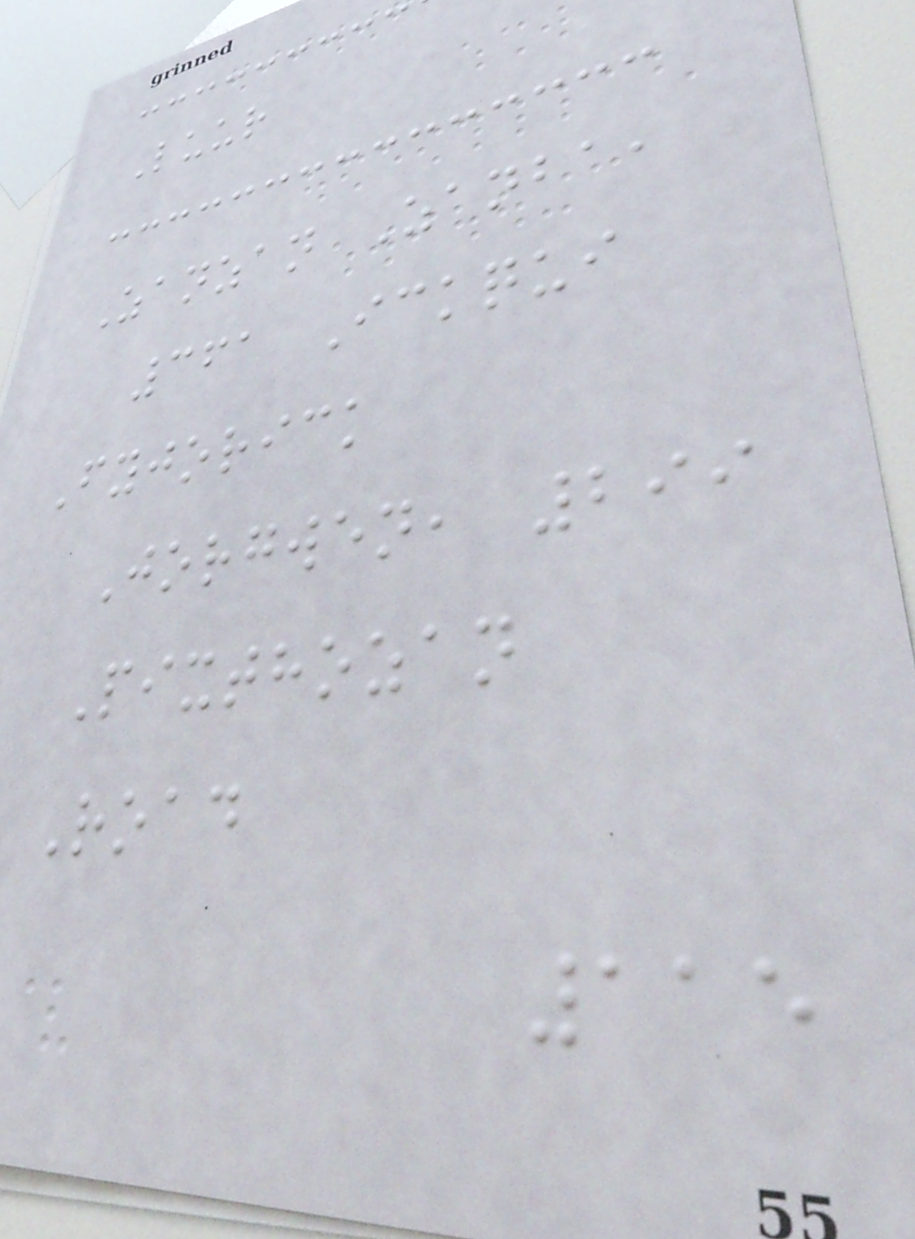Luur
Zanzan Zanba,
361 Ickqui
Fyjorick
Jorgwen, 299
Pixthozan
Road
115
